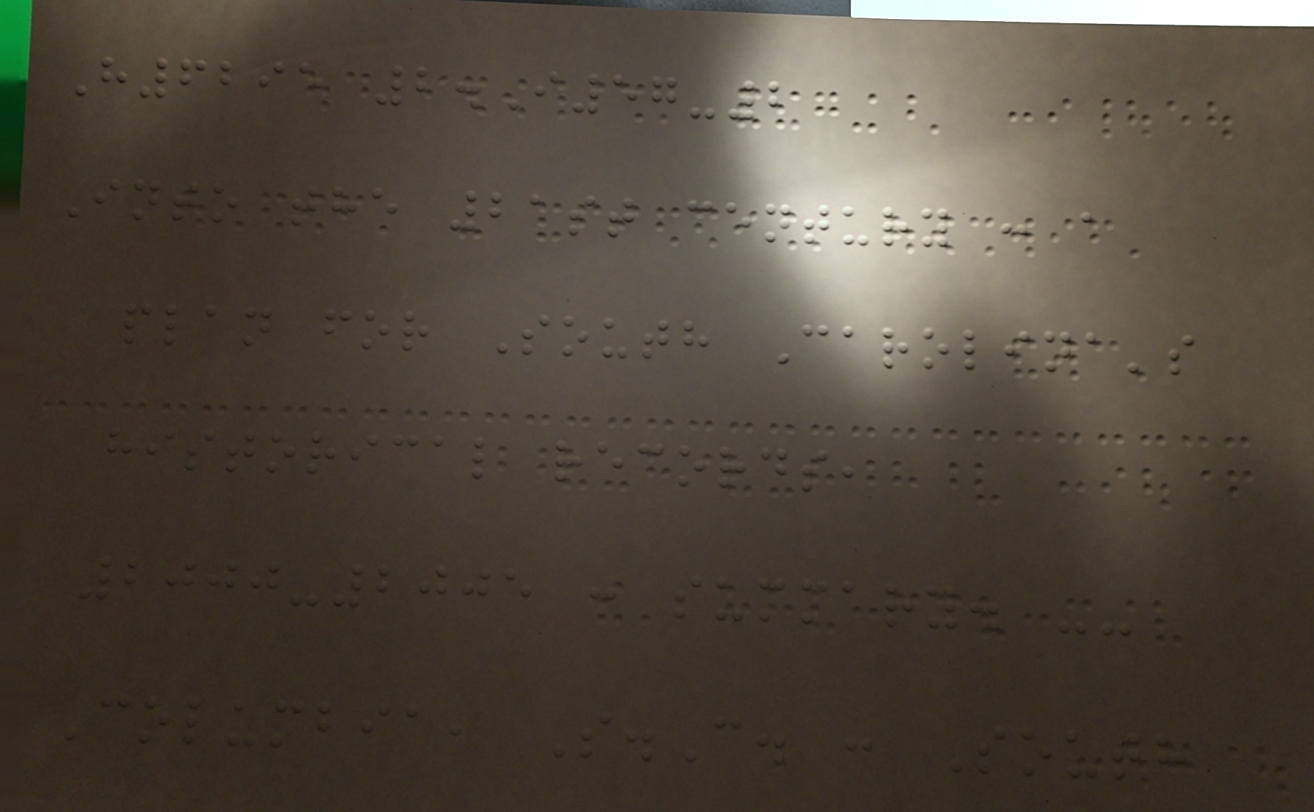H6295 2.I57-2
Into the 21st century : a
plan for South Carolina's
historical records,
2000-2005 : summary. --
Columbia, S.C. : South
